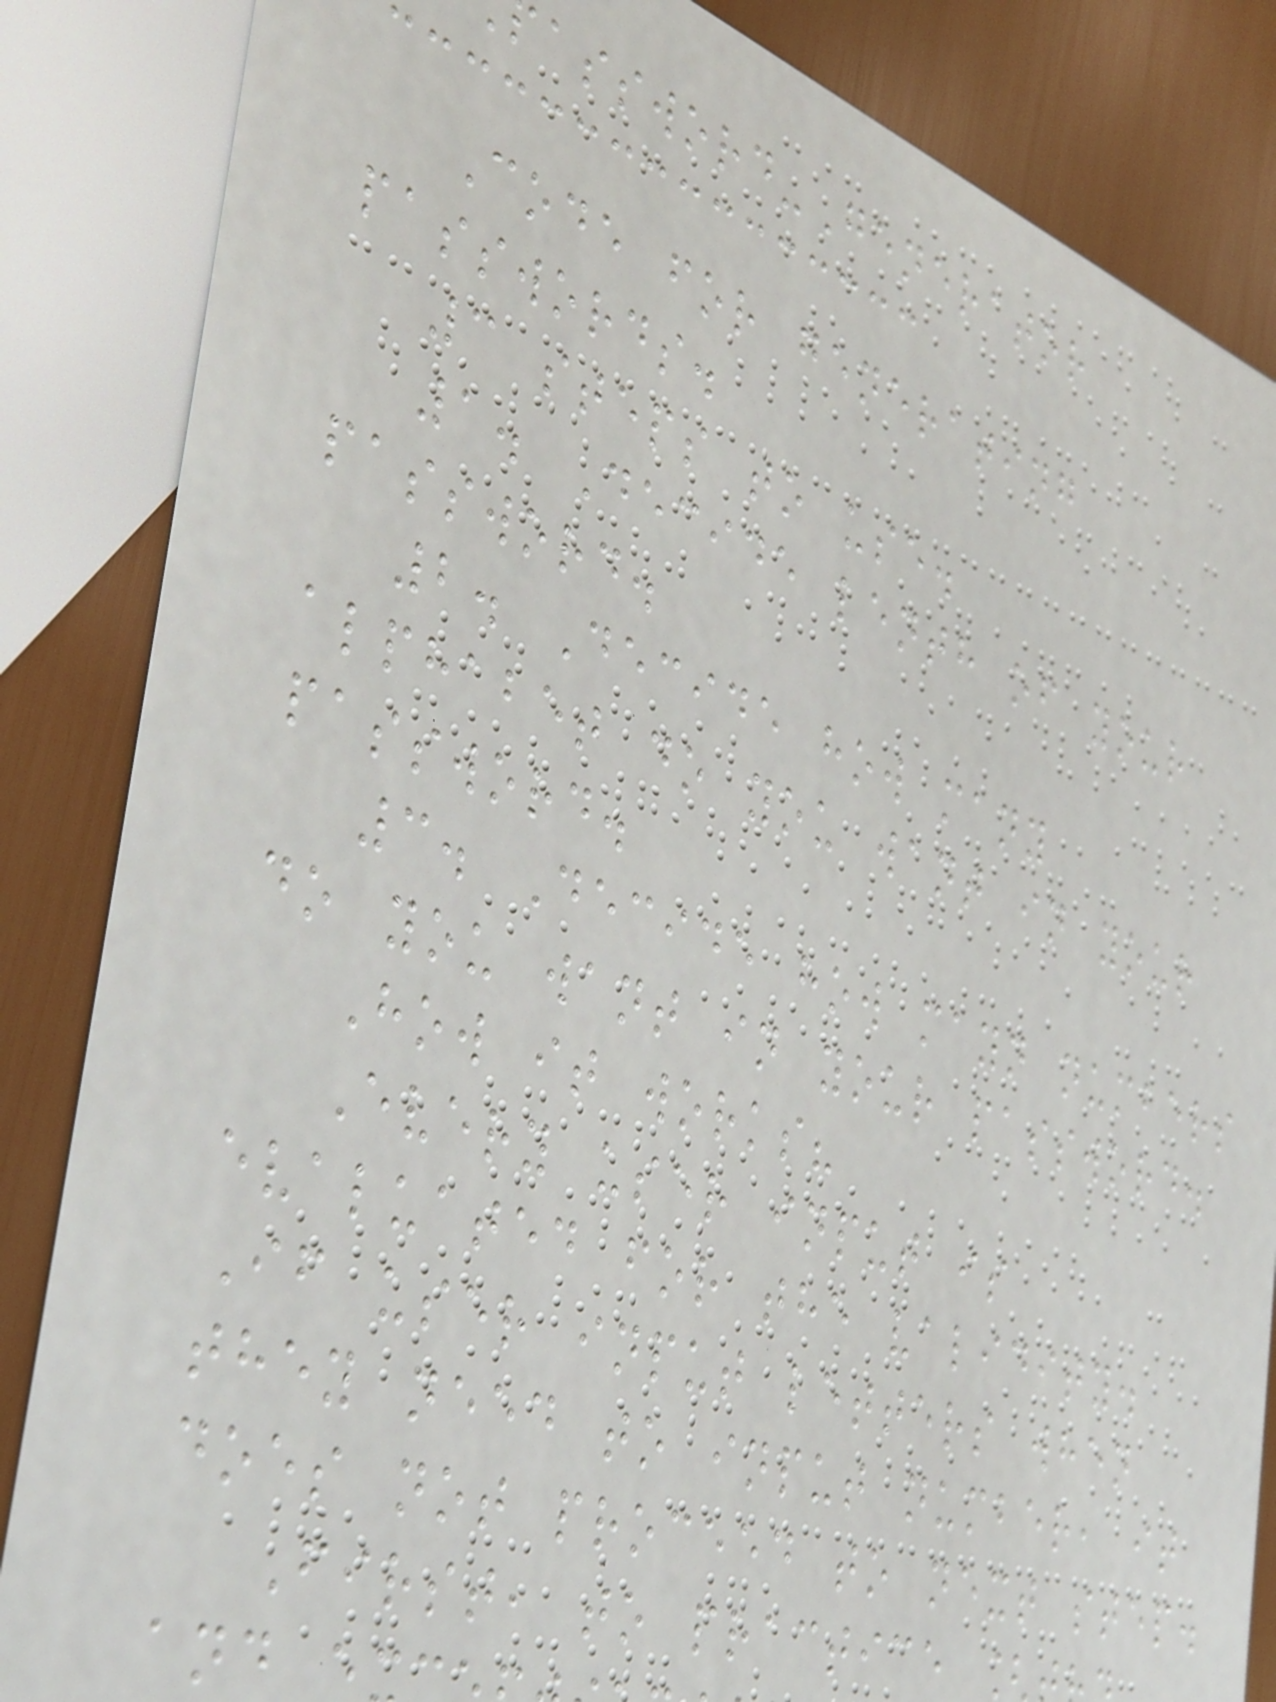assword-Generator
Code for generating
passwords.
3 steps to use.
1. Decide lenth of your
password.
2. Decide how many
alphabet do you want in your
password.
3. Decide how mayn numbers
do you want in your password.
How it works?
Every user input is
evaluated for the validity.
If user input letters when
they need to input number, it
does not proceed to next step.
First, to practice
